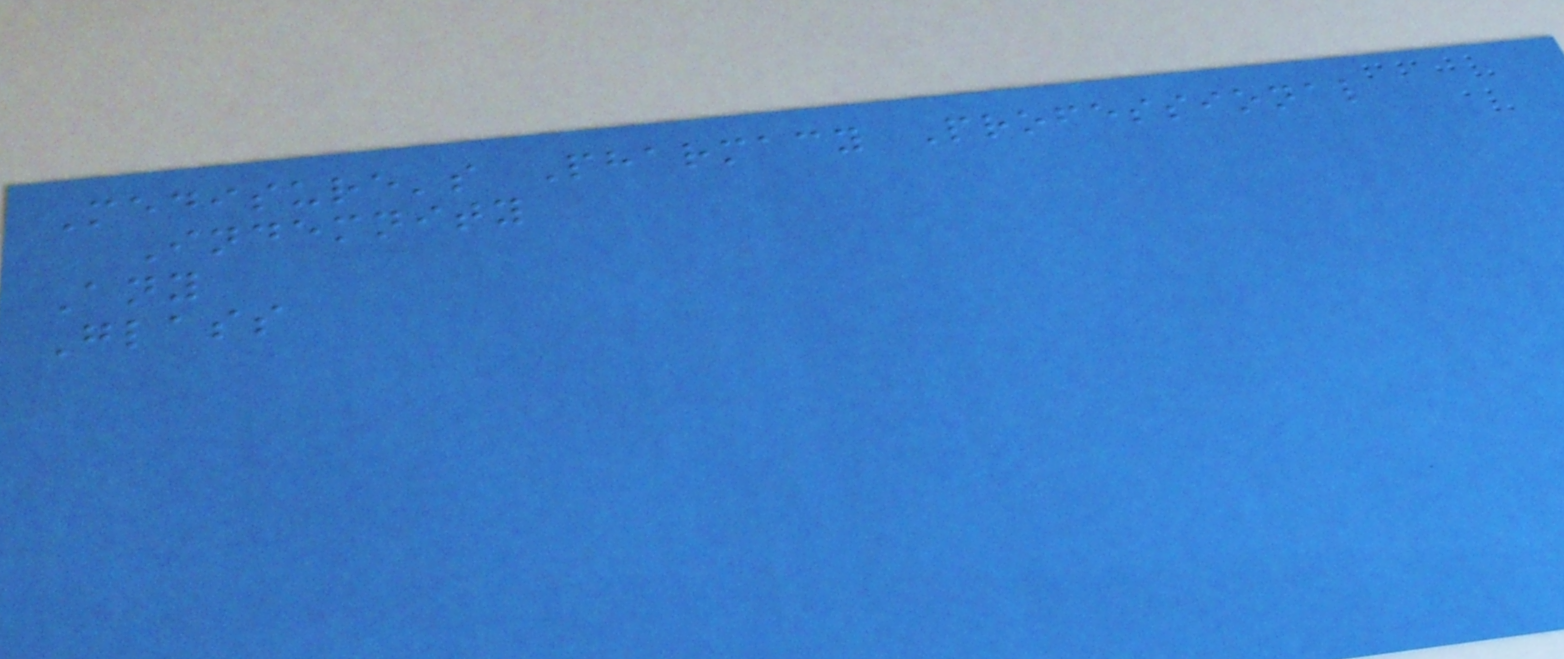Medisure's Pharmacy Professional
Indemnity
Any
Glass
